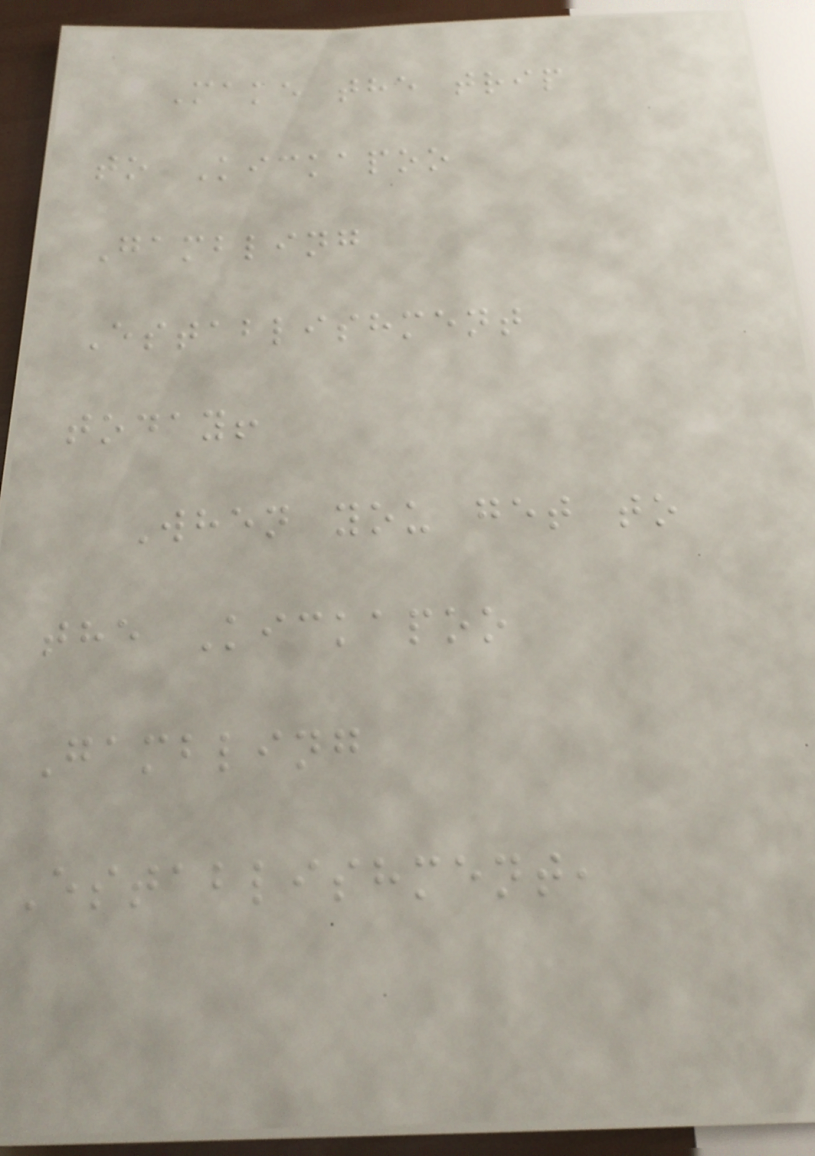Make the trip
to Kickapoo
Gambling
Establishment
today!
When you get to
the Kickapoo
Gambling
Establishment,
